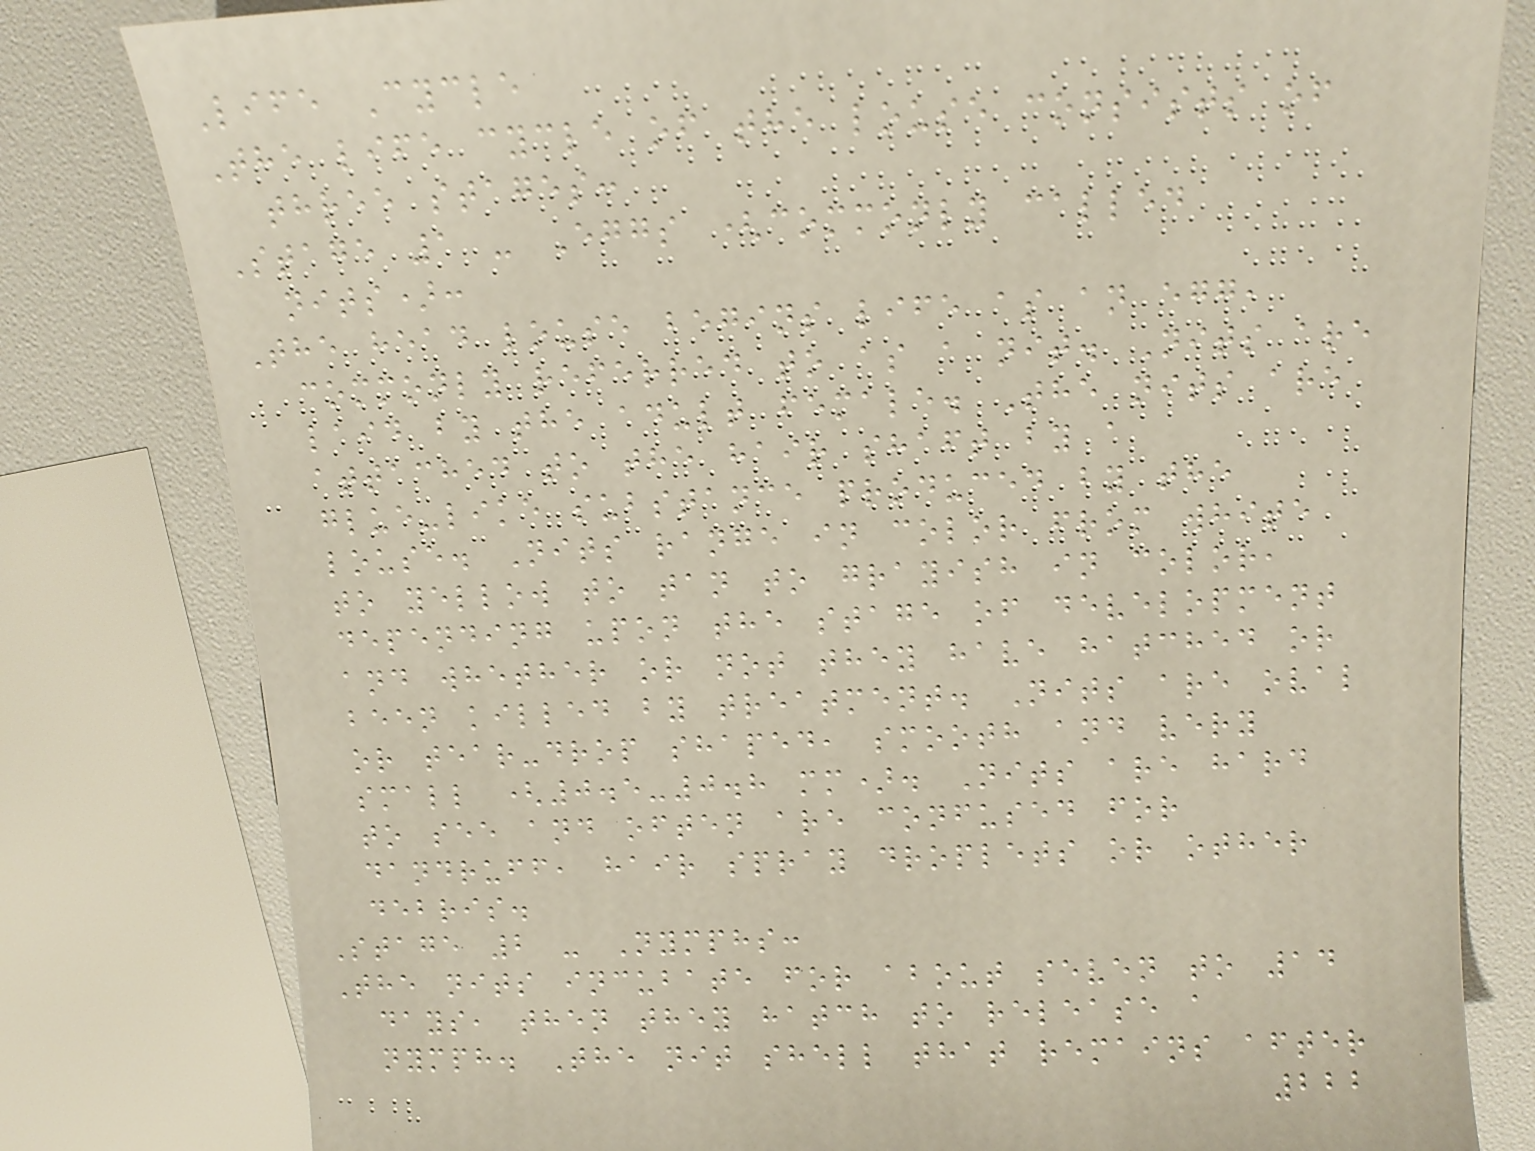Life Cycle
The life cycle of the louse consists of
three stages:
Stage 1 - Eggs (commonly called
nits):
The head louse begins life as an egg,
commonly referred to as a nit. Nits are
laid by the adult female. The nits are
attached to the hair shaft by a
glue-like substance produced by the
louse. Nits range in color from white
to yellow to tan to grayish in color,
depending upon the stage of development
and whether or not they have hatched or
been killed by treatment. Nits are oval
or tear-drop shaped, smooth and very
small (0.5-0.8 mm). Nits are hard
to see and often are confused for
dandruff, hair spray droplets or other
debris.
Stage 2 - Nymphs:
The nits incubate for about seven to 14
days, then they hatch to release a
nymph. The nit shell that remains after
222
